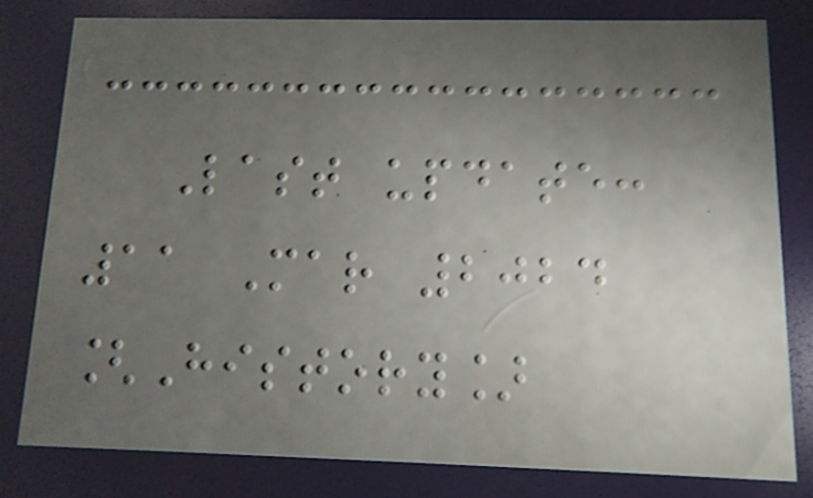Last update:
11 Mar 2024
[History]
